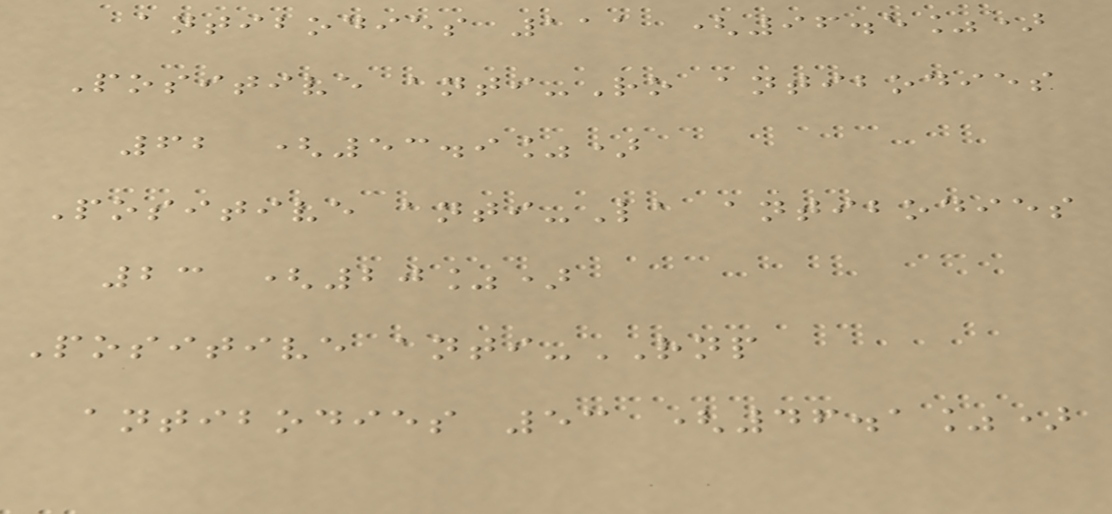antibodies 111 (96.5%)
Positive anti-Ro antibodies
62 (53.9%)
Positive anti-La antibodies
23 (20%)
Positive anti-RNP
antibodies 53 (46.1%)
